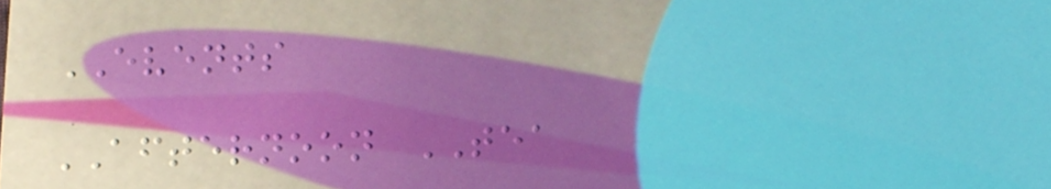EVENTS
AFTERNOON TEA
